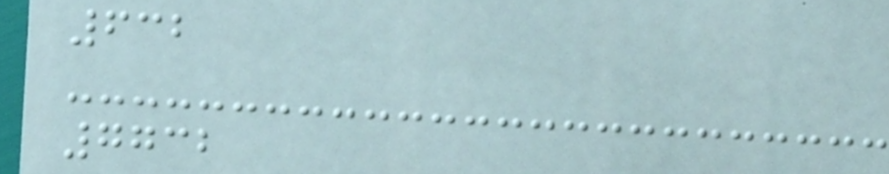632
7732
